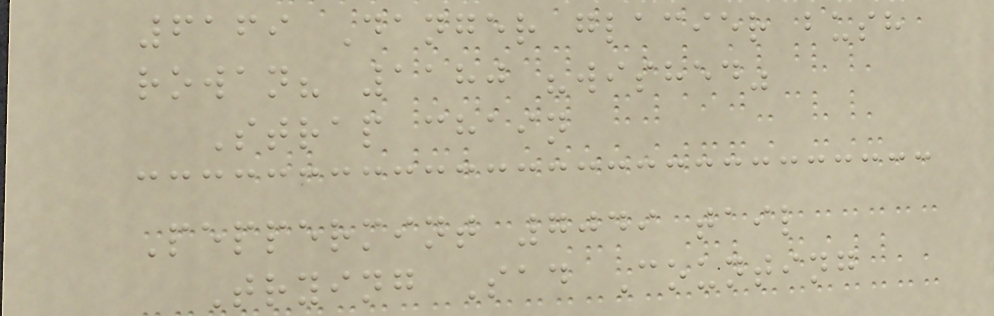6169 Danger glacier bush
rowan? 1180 "wished"
Strap chain
Peppermint 7049 tail
Trying Sad Counting
